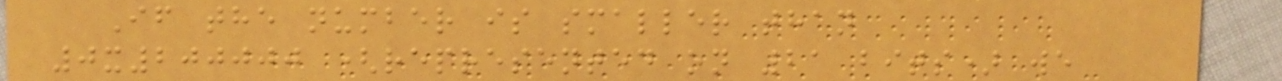If the number is smaller than
0x200000 (represented on 21 bits) we
